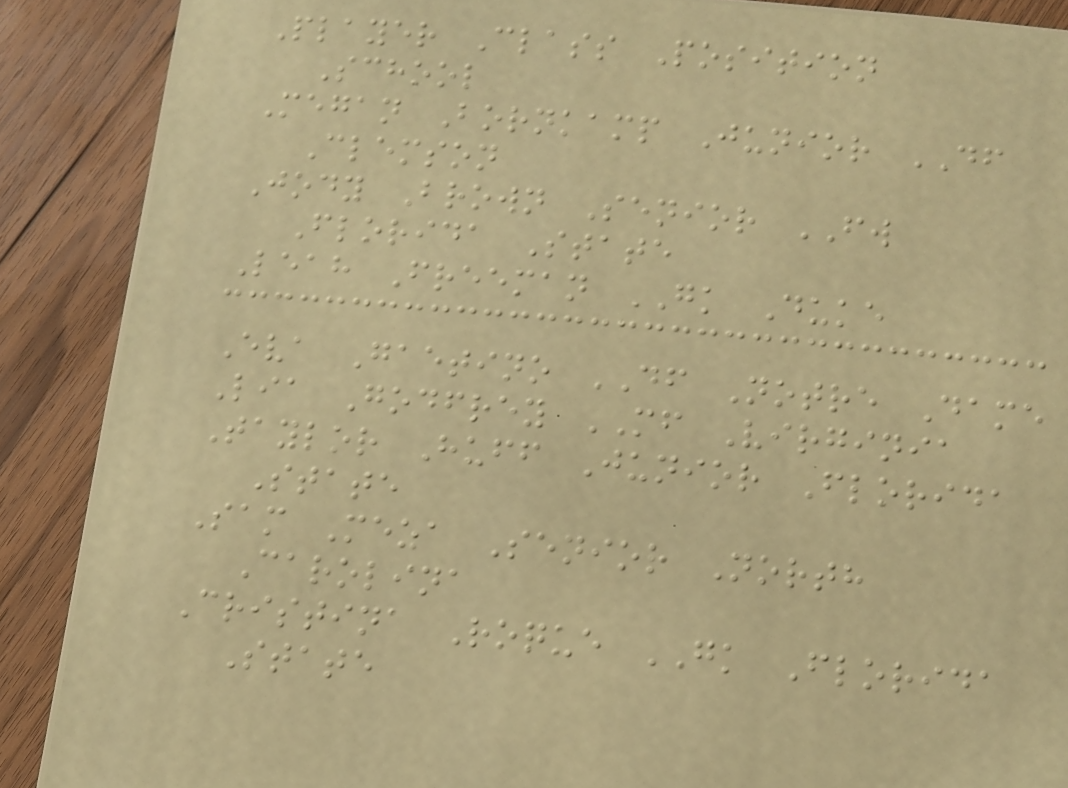Player Class Position
School
Megan Bornkamp Junior DF
Clemson
Jody Brown Senior FW
Florida State
Leah Freeman GK Duke
Eva Gaetino DF Notre Dame
Lia Godfrey MF Virginia
Taylor Huff Junior Florida
State
Sam Meza Senior North
Carolina
Cristina Roque GK Florida
State
